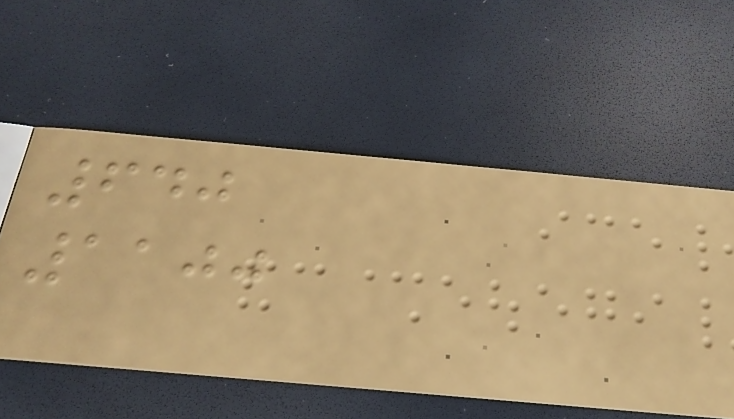640
1100
